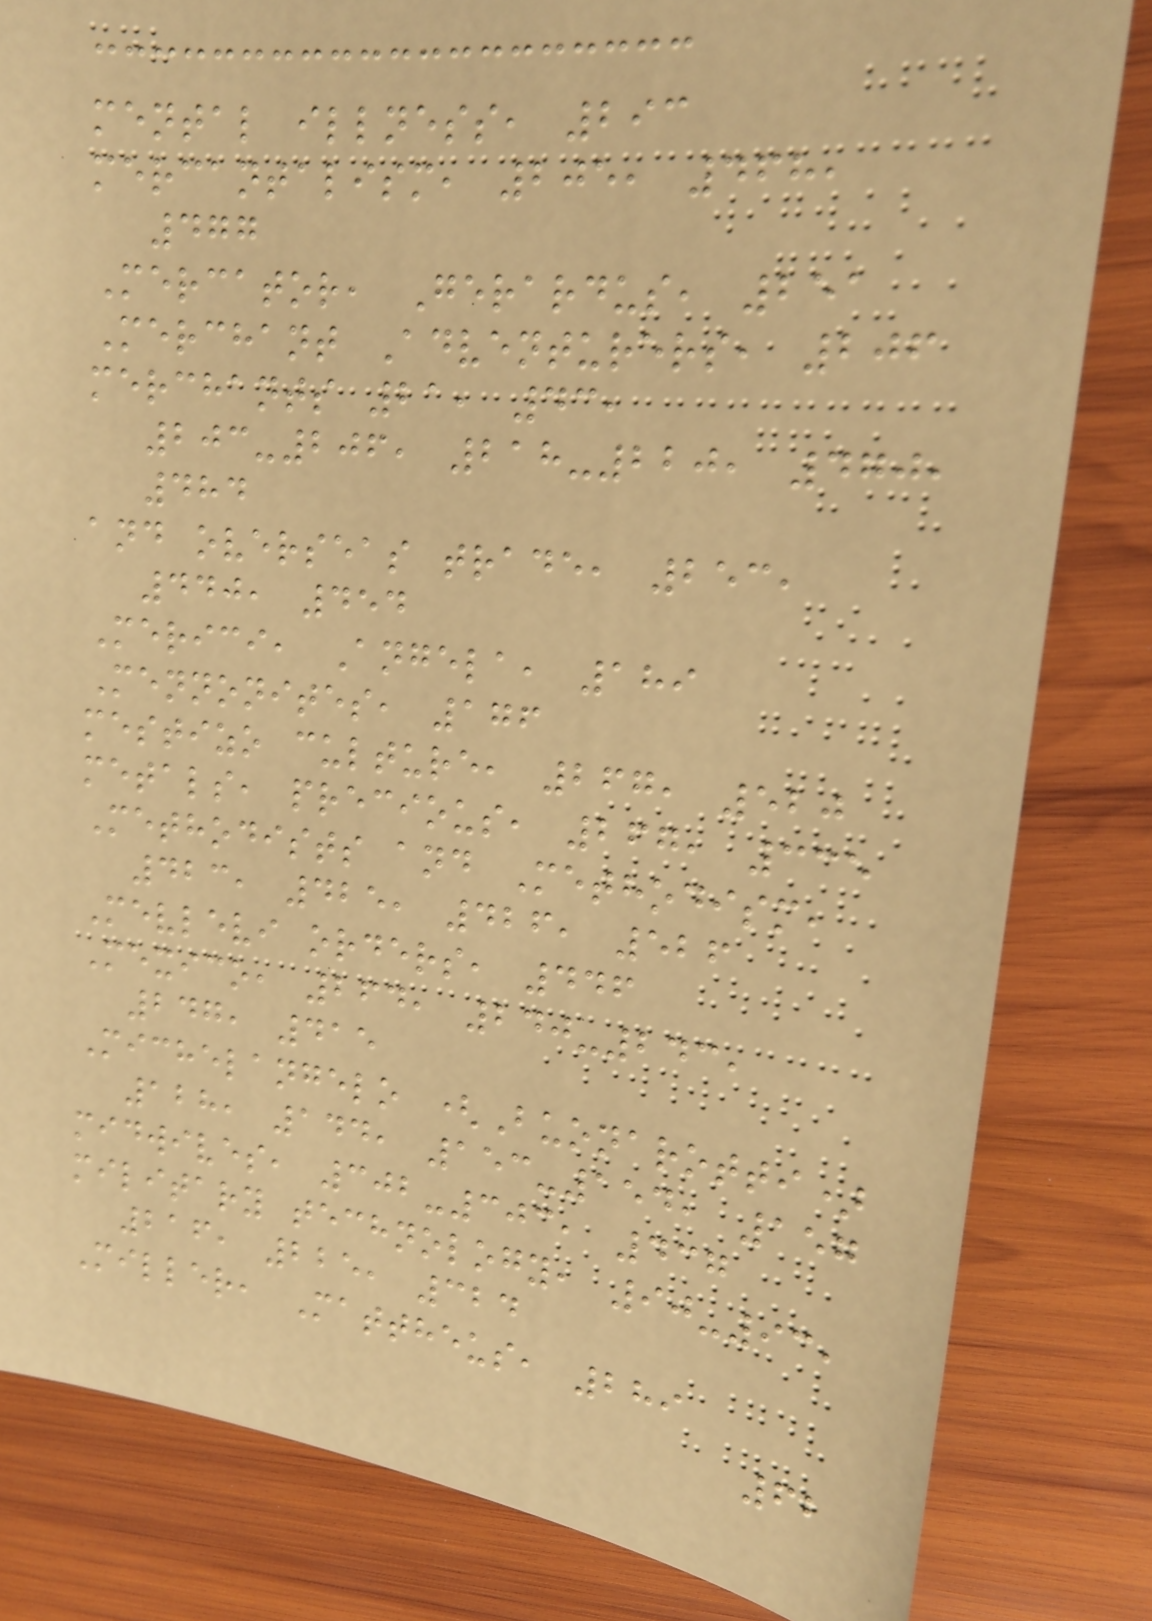mental illness, 293
mercantalism, 205, 468,
477
Mercator, Gerardus, 251
Merchant Adventurers, 206
merchants 21, 43,
203-206, 218-220, 470,
484
and overseas trade, 253,
440, 454
Merici, Angela, 189
Mennonites, 176
mestizo culture, 267, 520
metals, precious, 267, 335
Methodists and Methodism,
423, 425, 426, 526
Mevlevi orders, 446
Mexico, 264, 240-243,
247, 415
Michelangelo (Buonarotti)
128, 144, 153-154, 157
midwives, 302-303, 437
military technology, 90-93,
216, 225, 324
Miller, Mattheus, 289
62
